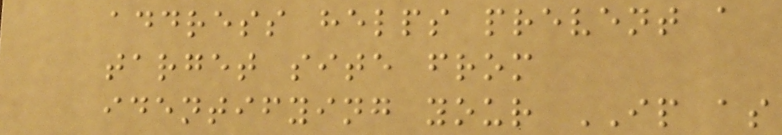address helps prevent a
target site from
identifying your IP as
